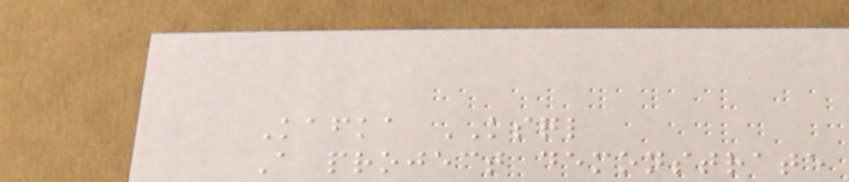Kafka KSQL
A project demonstrate
